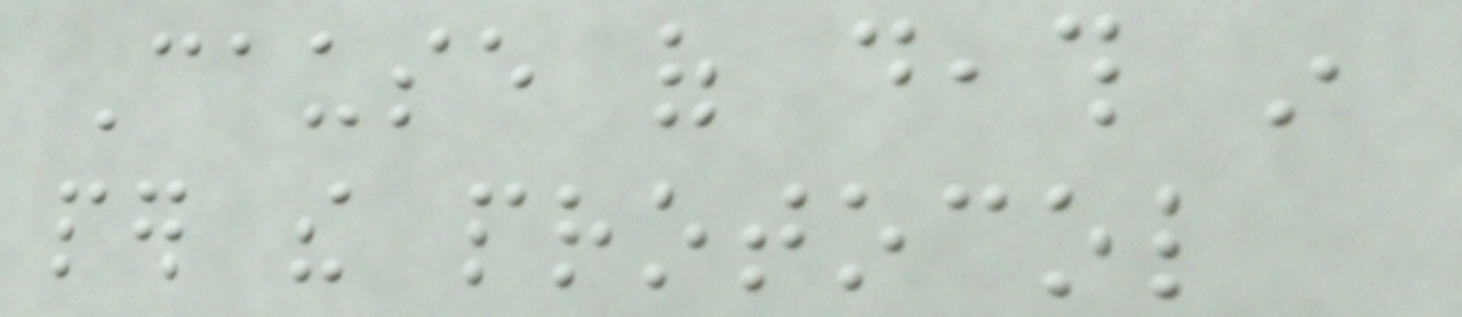Cause of death in
per the protocol
